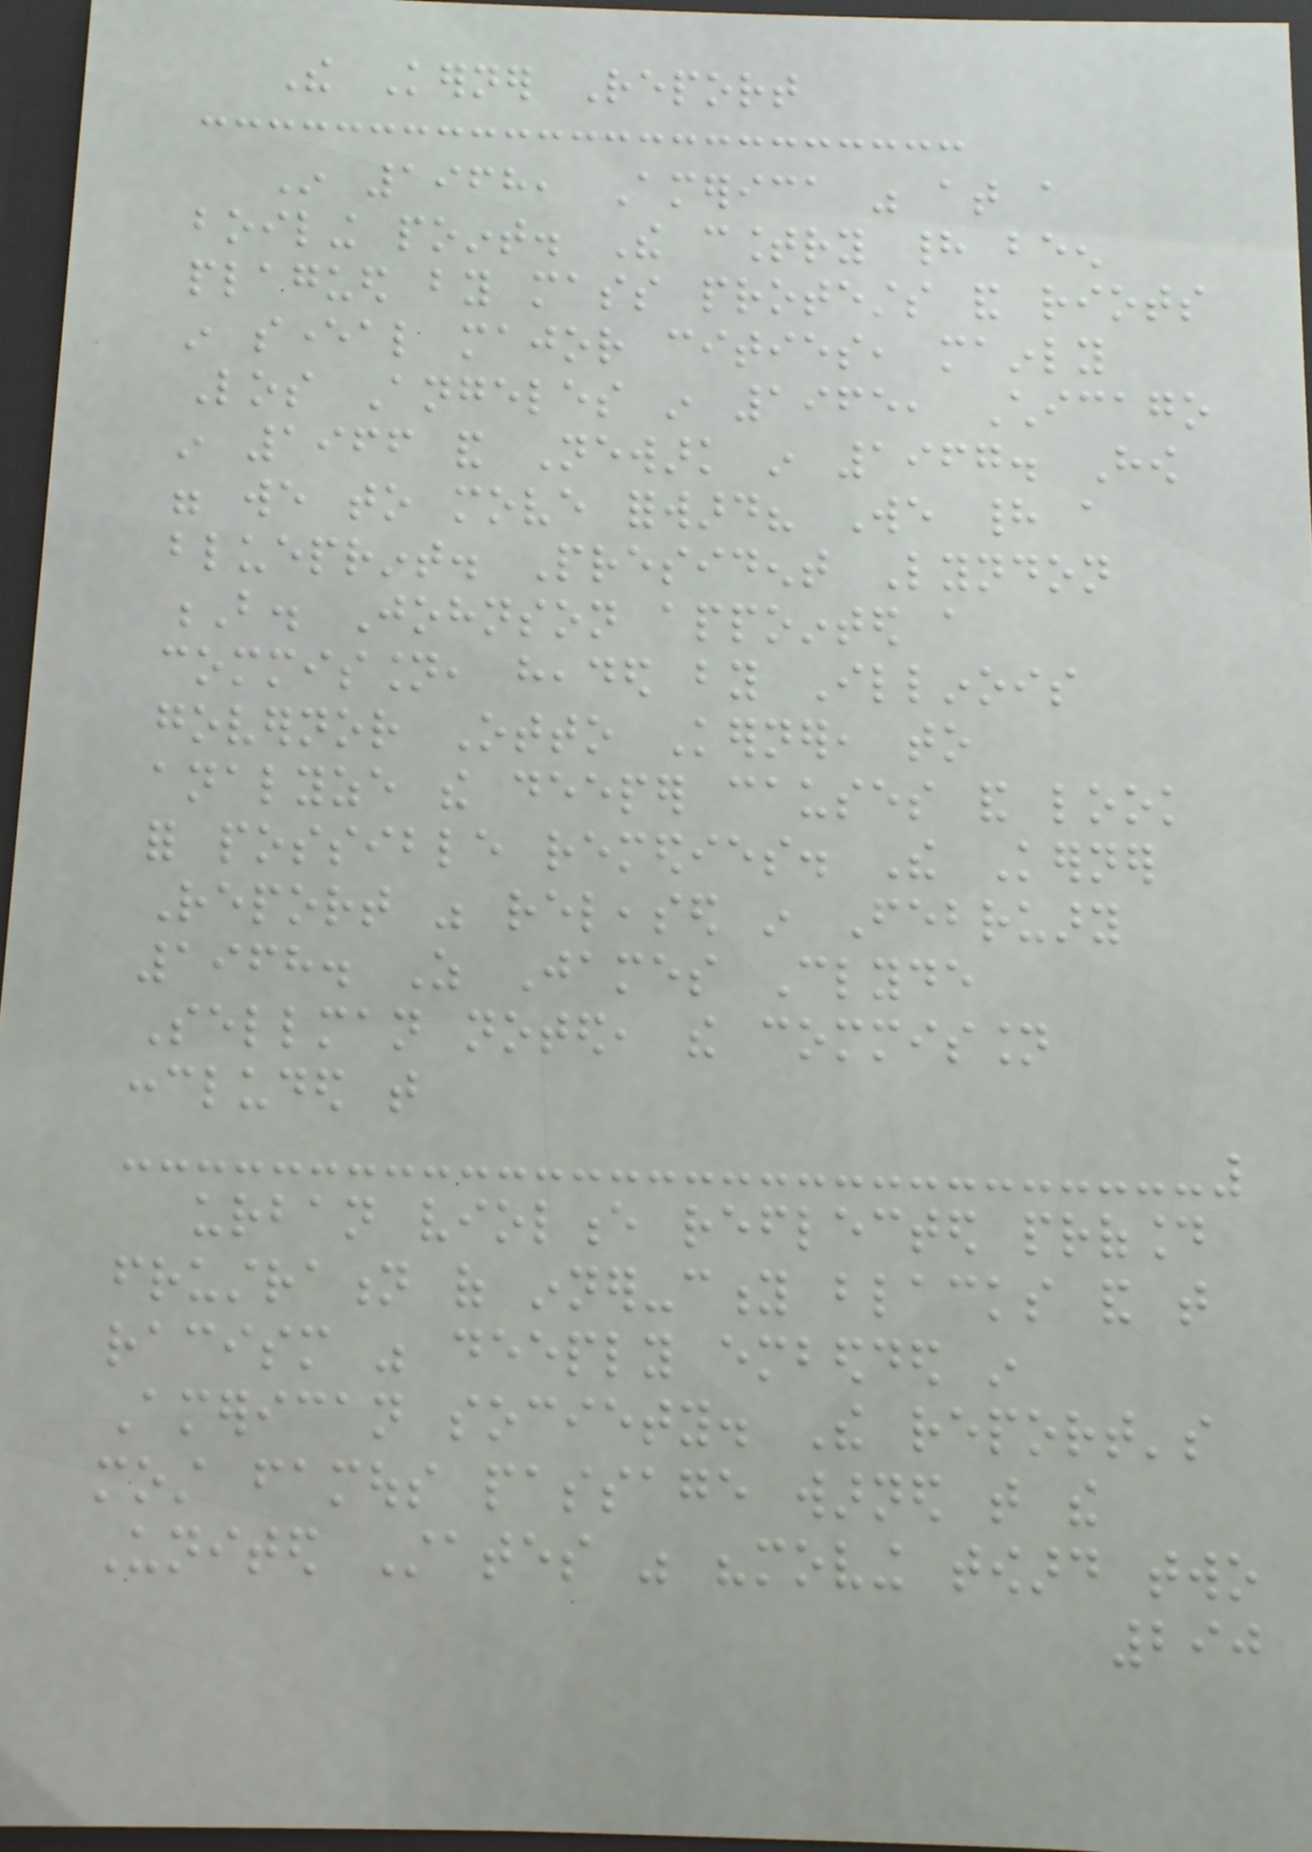The Kerner Report
In 1968, America was at a
boiling point. The country had been
plagued by mass protests and riots
in several major cities, mainly
Los Angeles in 1965, Chicago
in 1966 and Newark in 1967. How
were we to move forward? We had a
blueprint. President Lyndon
B. Johnson appointed a
commission, headed by Illinois
governor Otto Kerner, to
analyze the deeper causes and look
for possible remedies. The Kerner
Report was released in February
1968. As James Clyde
Sellman noted, the commission
concluded that
urban violence reflected profound
frustration of inner-city blacks and that
racism was deeply embedded in
American society. The report's
most famous passage warned that the
United States was "moving toward two
290
